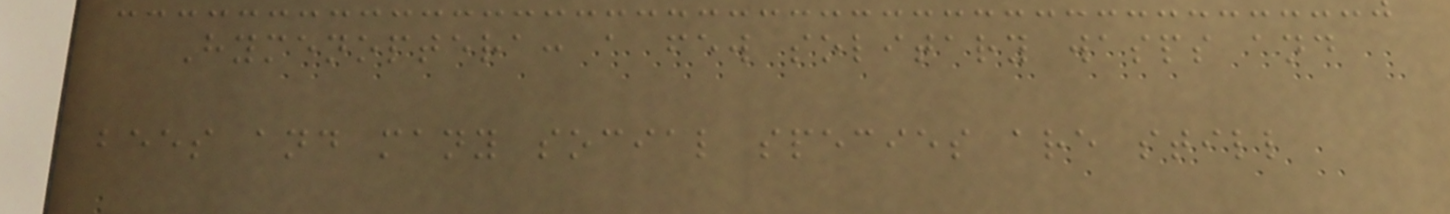Hymenoptera: a few solitary wasps and
bees and many social species are still
